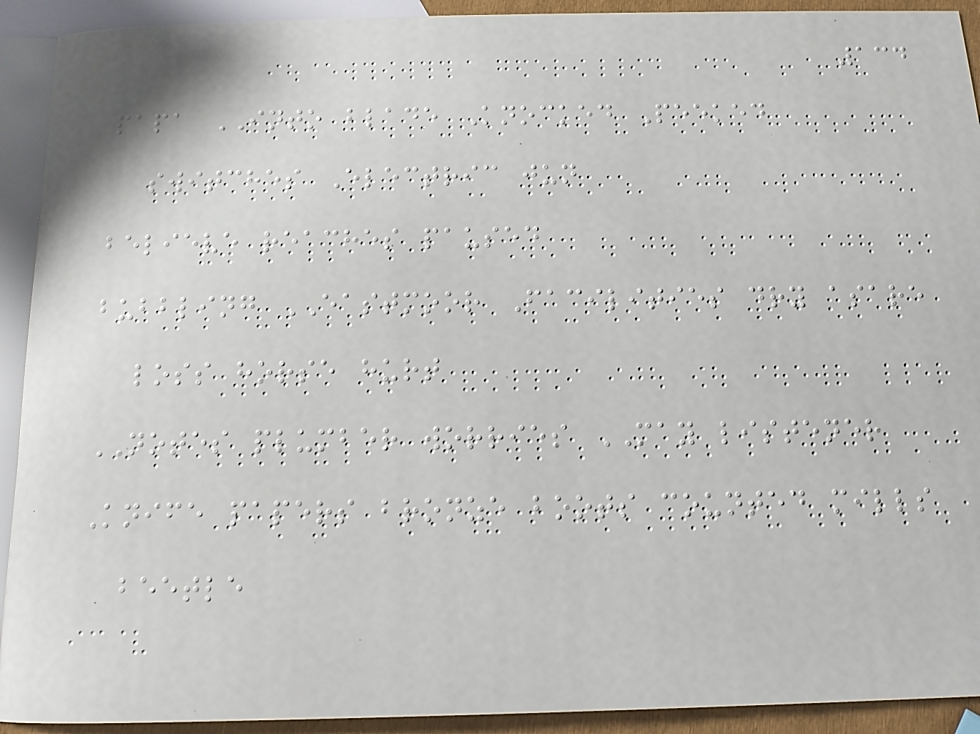134
papa INTO blade Knocked Peeked
switches Electric jun
believe reaches paused
bubbling EASTMOOR Facilities dry asare
loss horse hurt
NOTES plumber worries MAY listener
Knife papers bronze boots counted mills
beetle
